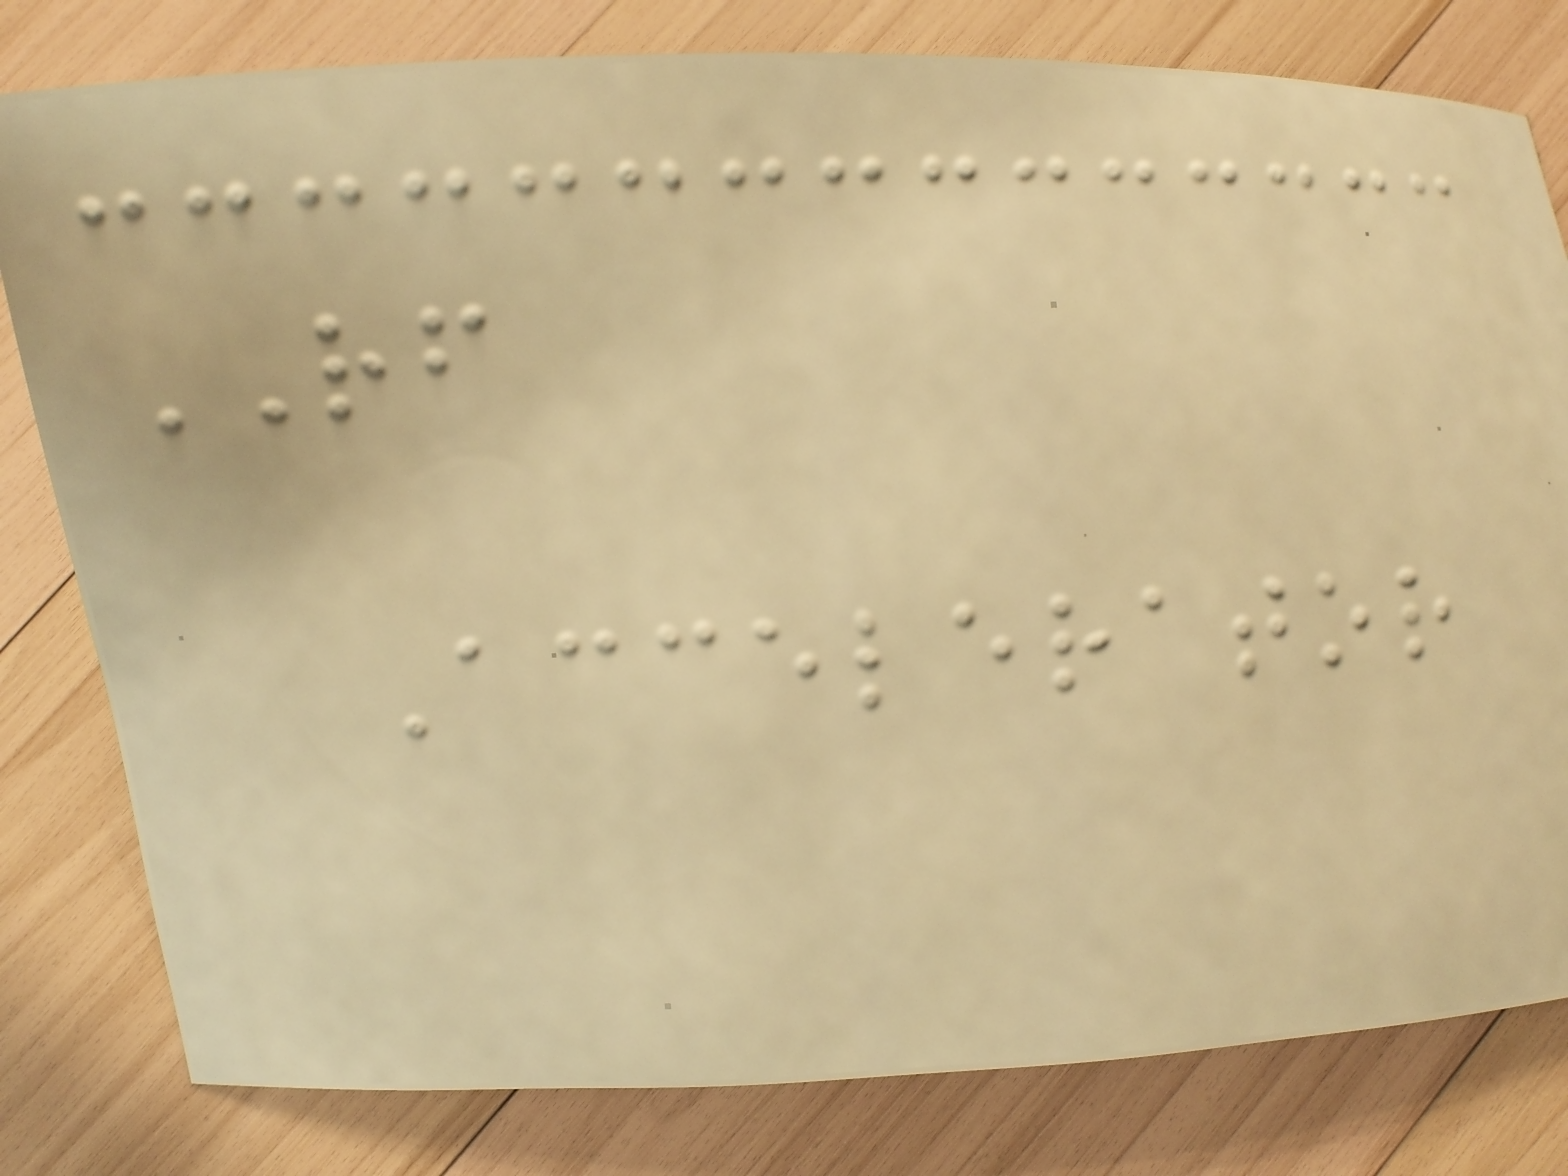RF
Accelerator
